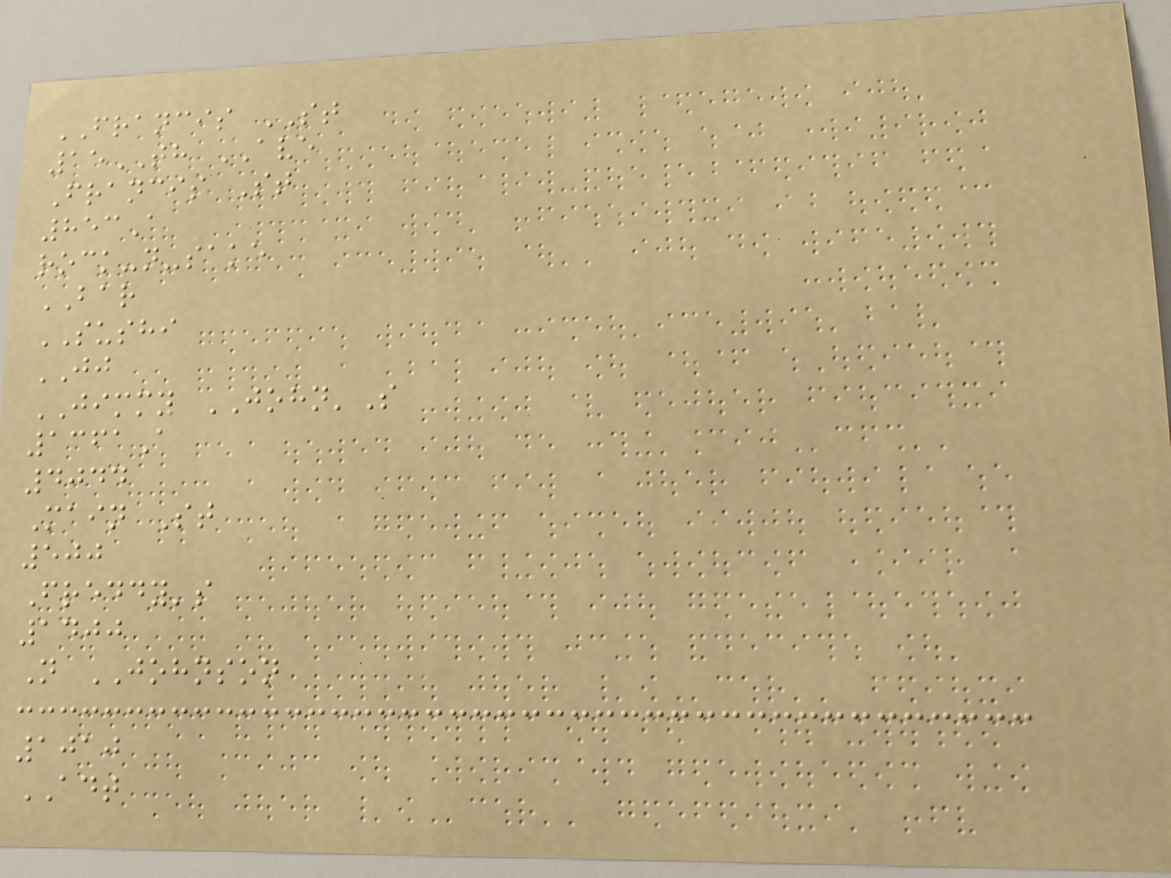FRANCIS ST
15TH AVE
Francis St
853A
rock-n-sake
BAR
SUSHI
JJ
JIMMY JOHN'S
1361A
4044
Main St
500
Freddy's
1400
N JOHNSON
1010
ADT
